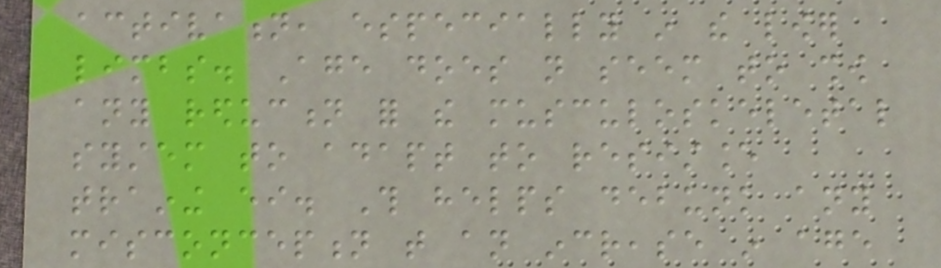activation, especially in the lower
limbs. Age does not seem to show
any reduction for the musculoskeletal
system to adapt to resistance
training either. This helps debunk any
misconception that an increase in age
